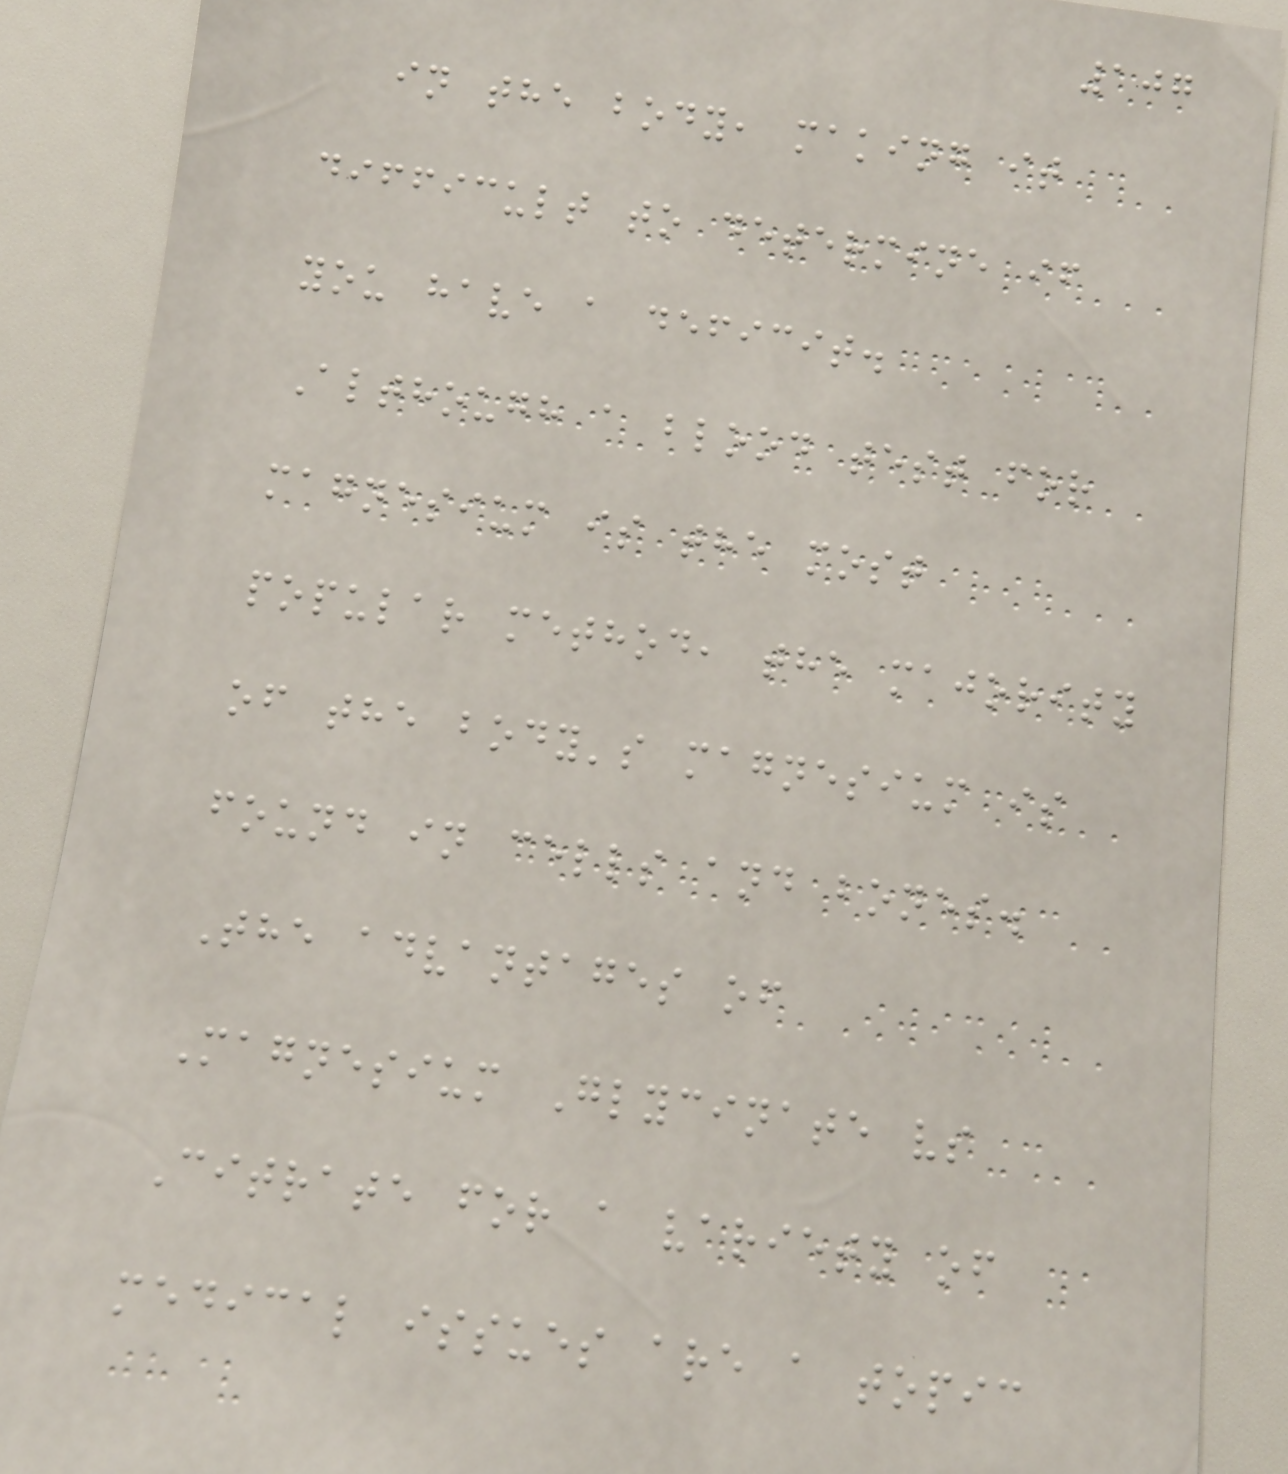107
in the body, making it
difficult to determine if
you have a deficit.
Although a blood test for
magnesium is the most
popular method, the majority
of the body's magnesium is
found in cells and bones.
The advantages of
Magnesium Glycinate vs
Citrate for a variety of
medical issues are a topic
